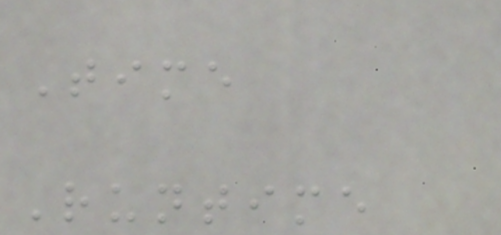Time
Runtime
